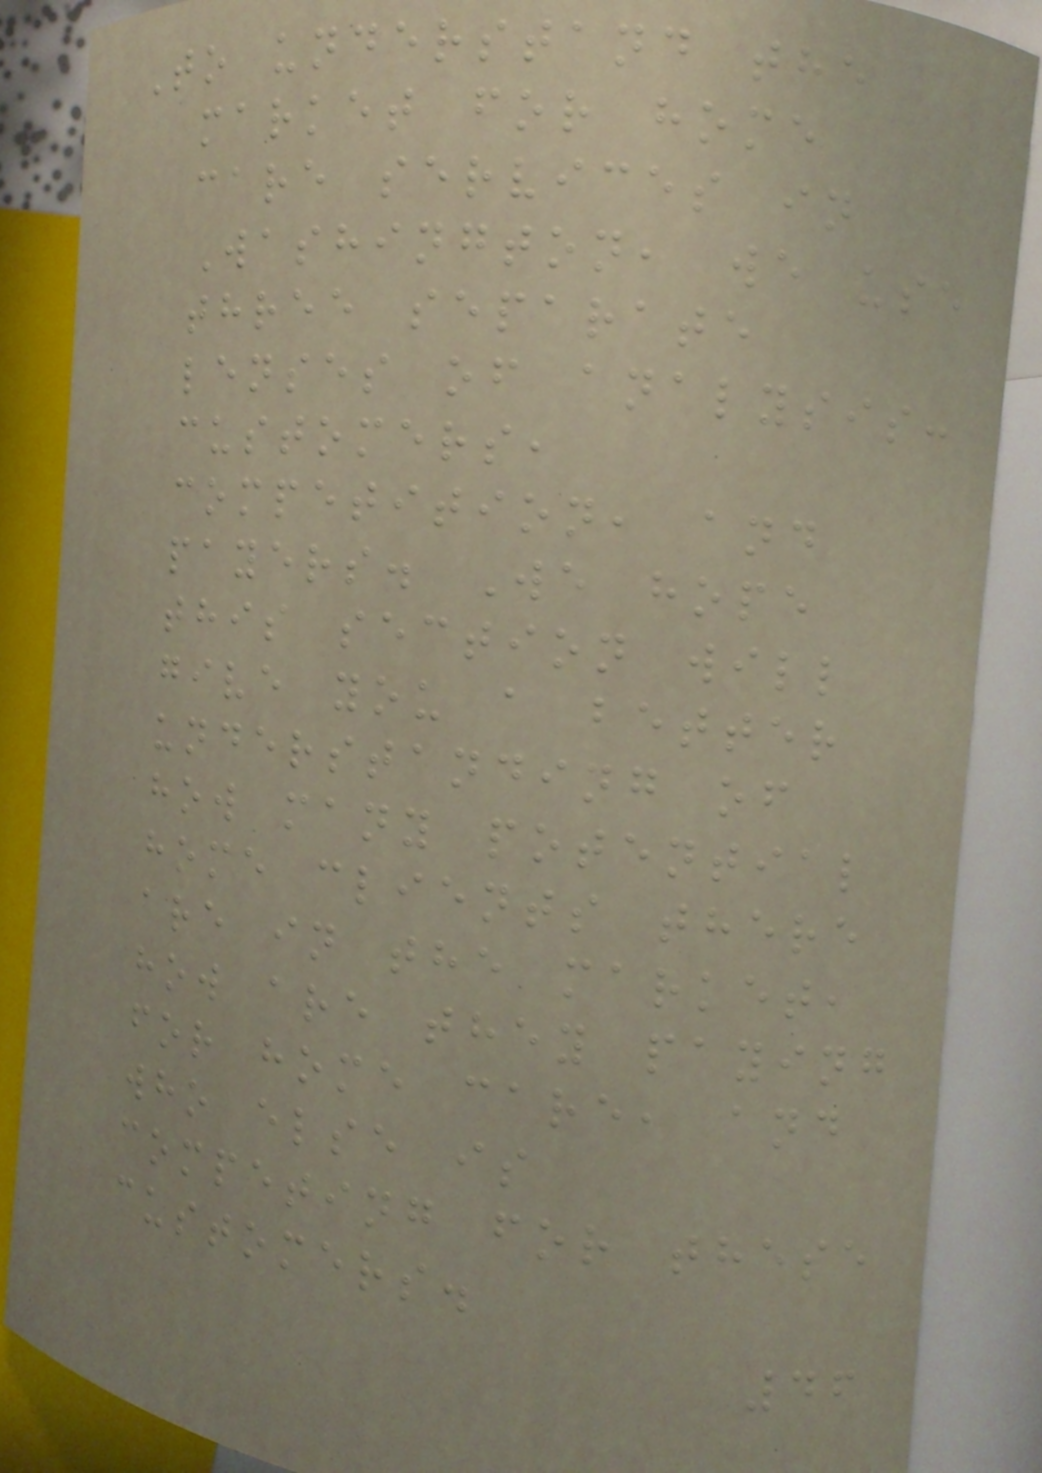To understand the
market for home
care services in
Washington, we use
three separate
lenses of analysis:
customers,
competition, and
payers. We hope
this section will
give you a better
understanding of
how many potential
home clients there
are in the market,
how are they paying
for home care, and
who else is
competing for these
customers.
46
